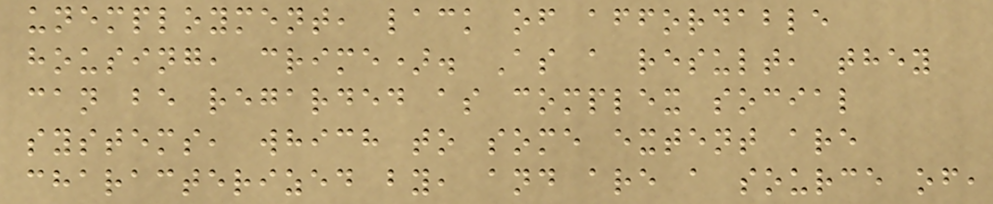unemployment, lack of affordable
housing, crime). As a result, they
can be regarded as complex social
systems, which to some extent are
characterized by, and are a source of,
